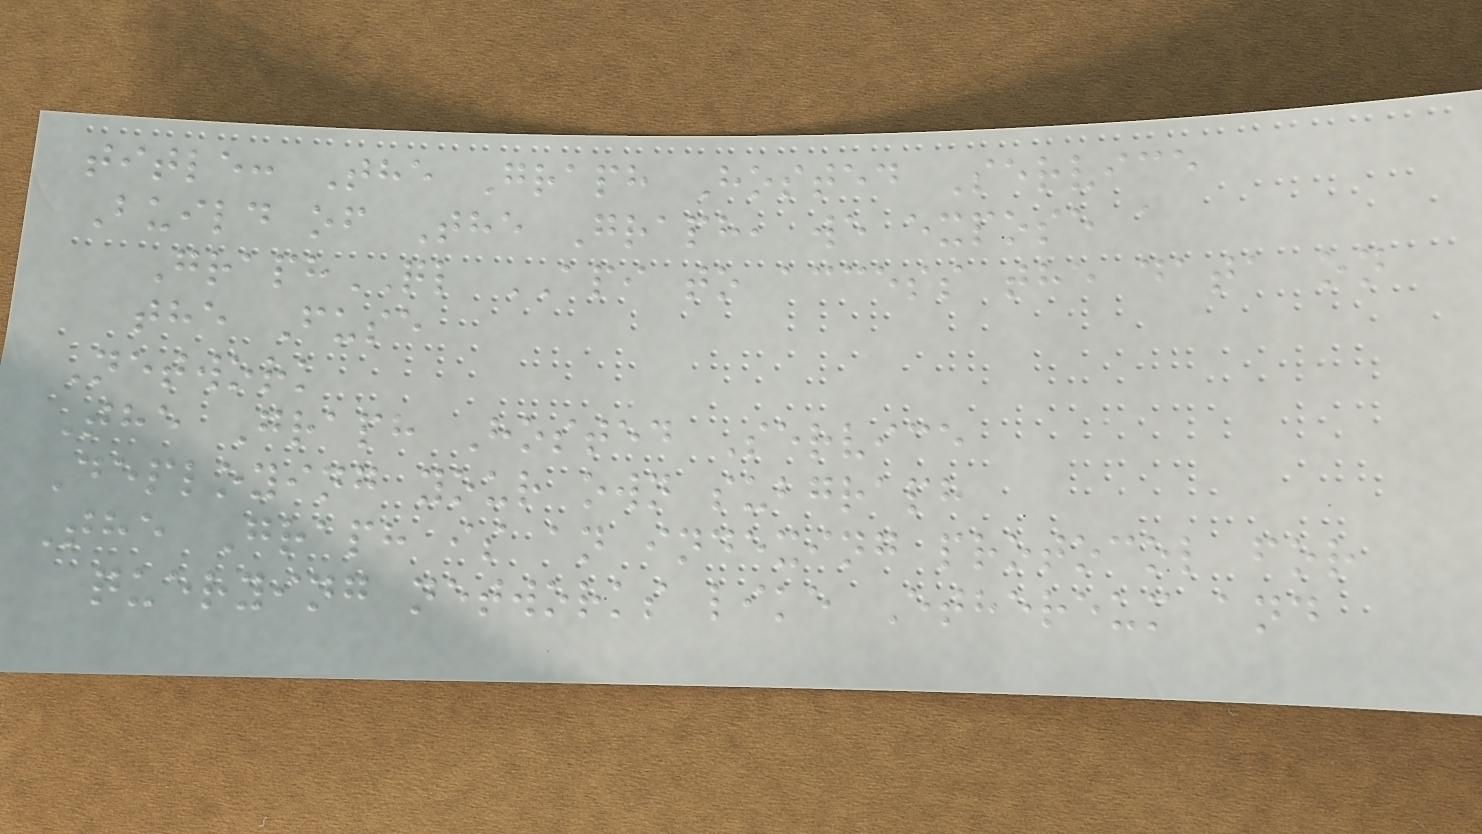title: The Graph Hosted Service
Build of The Graph, we expose a
GraphQL API to access the data on
the Fuse
Network
The Graph Hosted Service
Deploying your own subgraph
The Graph is an indexing protocol for
querying networks like Ethereum and
